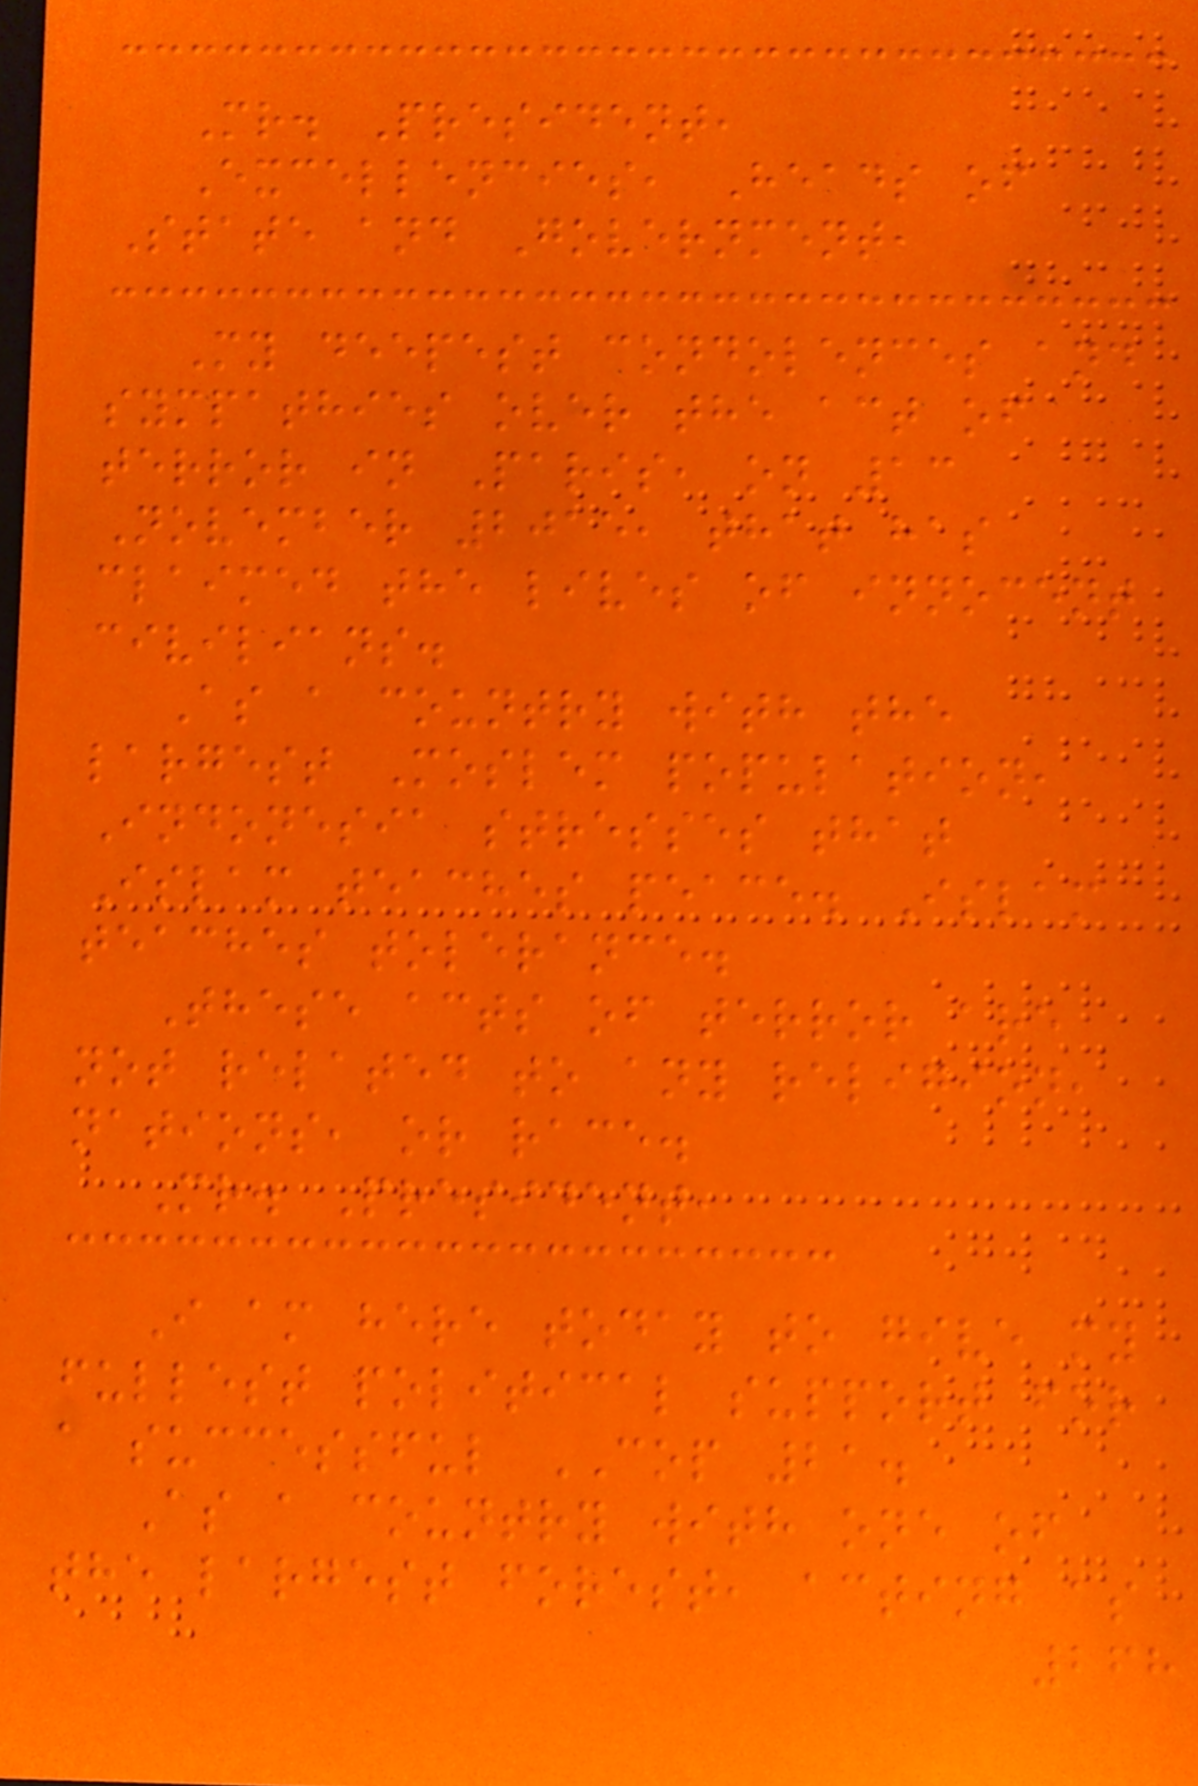Mr. President,
Excellencies, Heads of
State and Government,
My deepest condolences and
sympathies over the act of
terror in Paris, on 13
November 2015, that has
claimed the lives of innocent
civilians.
As a country with the
largest Moslem population,
Indonesia stresses that
Islam teaches peace. Islam
teaches tolerance.
These acts of terror are
not related to any religion,
nations, or race.
Mr. President,
I am here today to give my
fullest political support for
a successful COP 21.
As a country with one of
the largest forest, acting as
268
